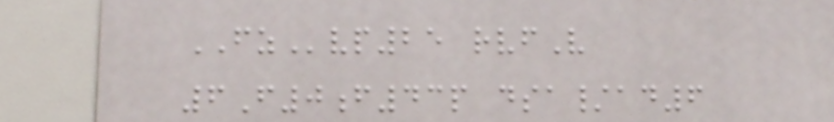FZvp25 rvfV
6F0f43p dsa/ad6
